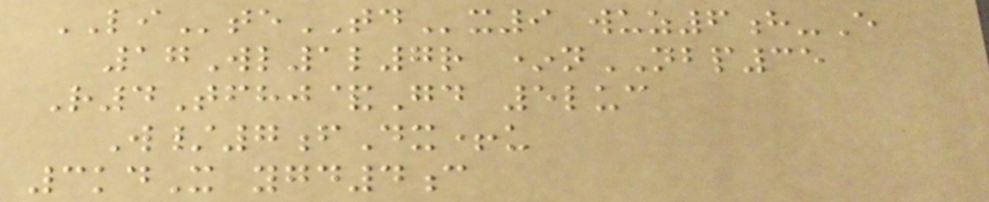LIteTDx9 wuz6h-E
17Wl1l7r *nNBP35
R4Tfhj&Gd 5luc
W/7fDx+u
3kdX ygd4c
